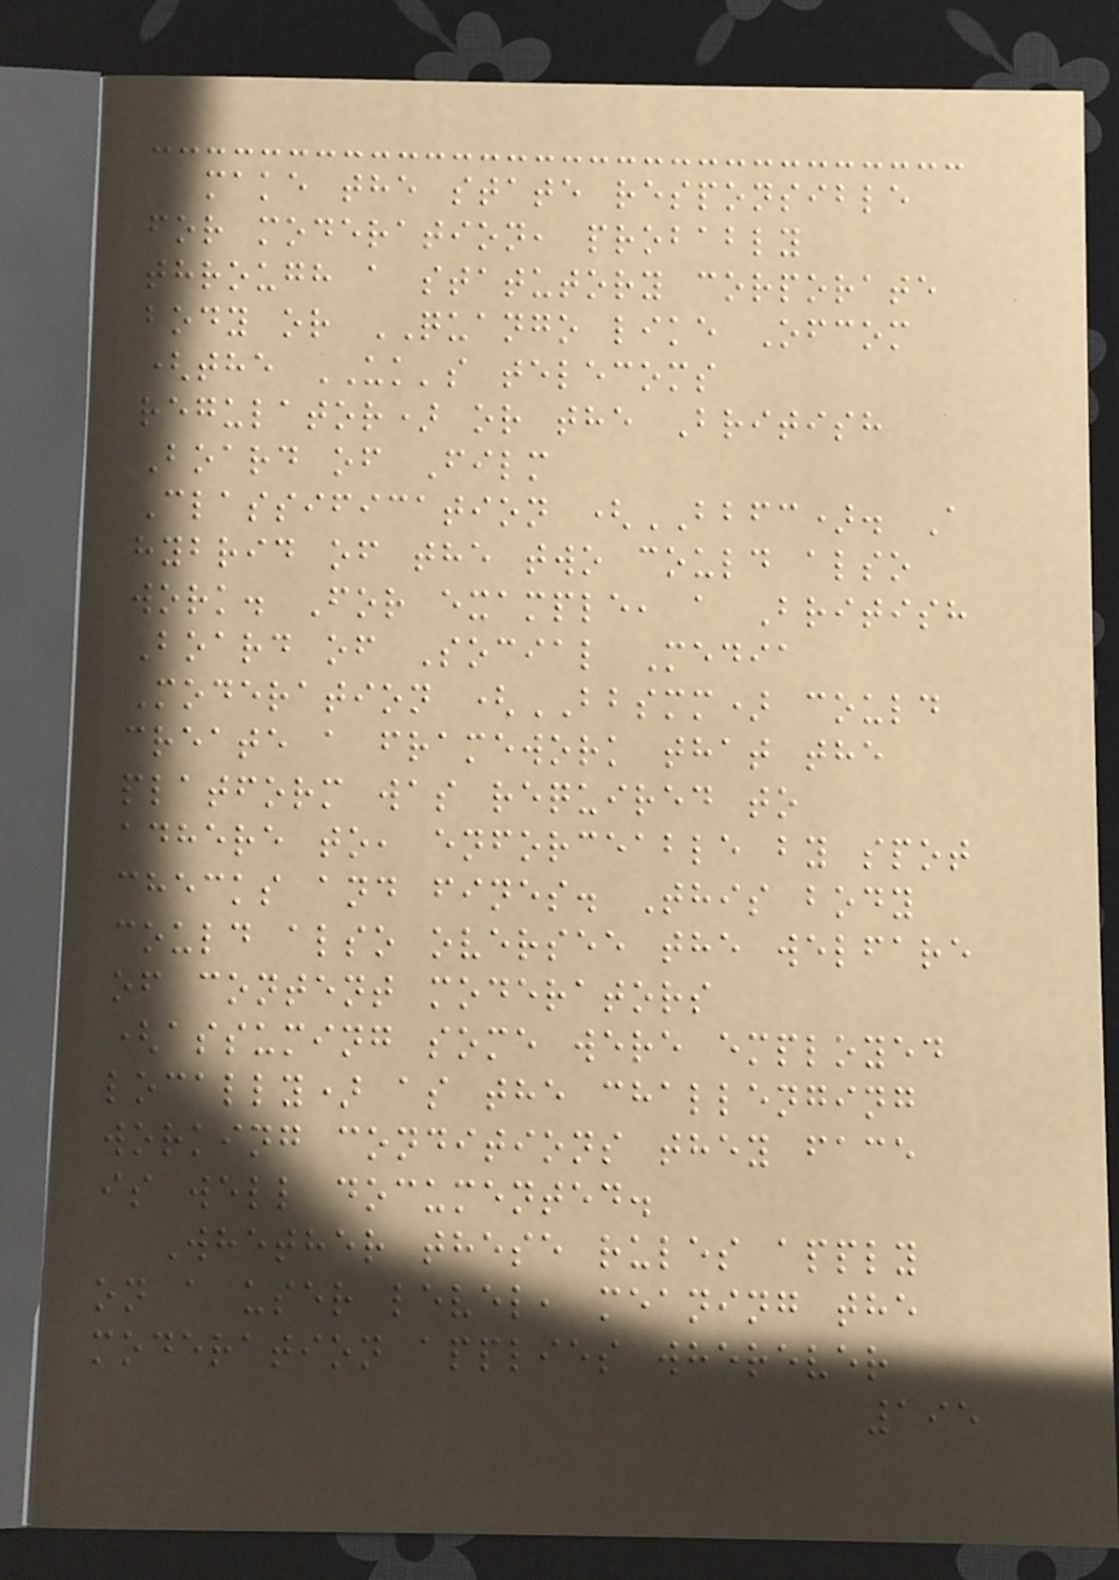make the state responsible
for moderation, probably
through a statutory corporate
body or QUANGO like Ofcom
(the UK's telecoms
regulator) or the British
Board of Film
Classification (BBFC). A
hybrid of the two could also
work. For example, a British
Board of Social Media
Moderation (BBSMM) could
create a framework that the
platform was required to
adhere to, enforceable by spot
checks and fines. This body
could also oversee the welfare
of content moderators
(assuming some were employed
locally) as the challenging
working conditions they face
is well documented.
Whether these rules apply
on a user level, meaning the
moderation applies wherever
195
